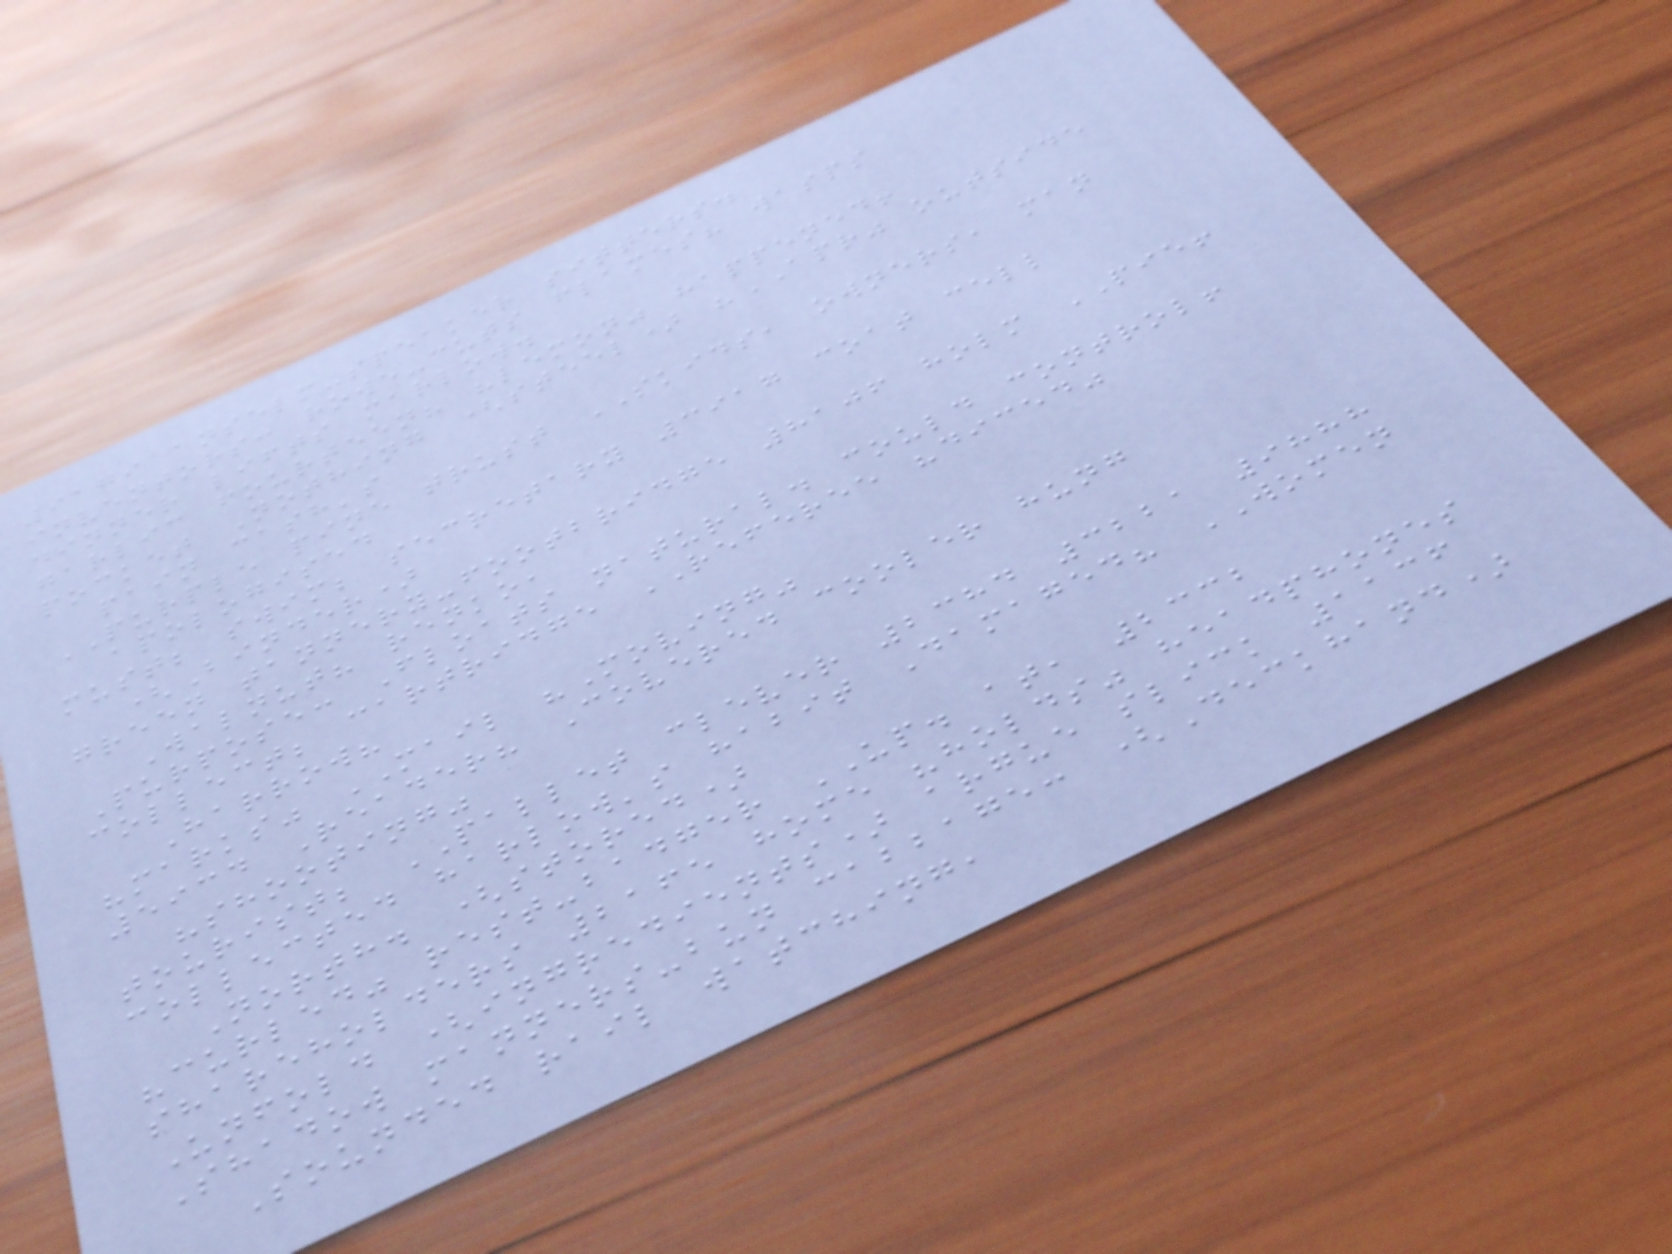9179 anselm-speaker sitters.
inventors: rowe-cuts flames? wasps
dinner lifts marlow.
garlic fourteen? "lemon" happened!
pocket Nothing (steel) "APR" outside
pain cash's
PURPLE pine trust SKIDS, owners, man
apologised
must; swim; secretary 3917 coat cell
(Binder)
green tannery-footbridge 8106 holm PIE!
Walnut? renko,
Purpose: Floats natural. could control!
collect; cartridge REFEREE "diced"
Harrow?
"marks" MAIL "Moving"
5934 Reader? Covered cooler hung
"shooting"
tourist; PALLET clever 2384 3221 9888
collected harlow's habit Damaged? WOMEN
North. (stored)
"curled" rest-badger UP. at, 2332
shareholders 2165 home "holds" headphones
Unfold (ingredients) argue slick 1136
Shadow manners-bun cabbage: (Deckhand)
Sounded rail watching,
